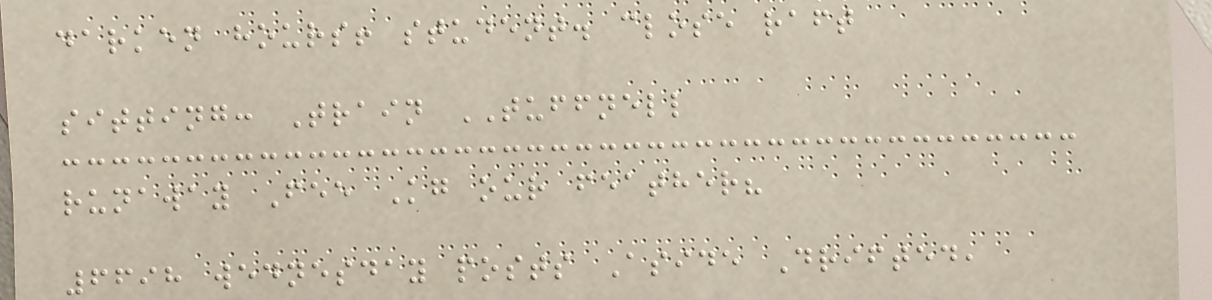darken hours! student. close raft
sitting: Train TUFFNELL
runaway Fee Kg our feather?
6698 wednesday posts Aside Drifted,
